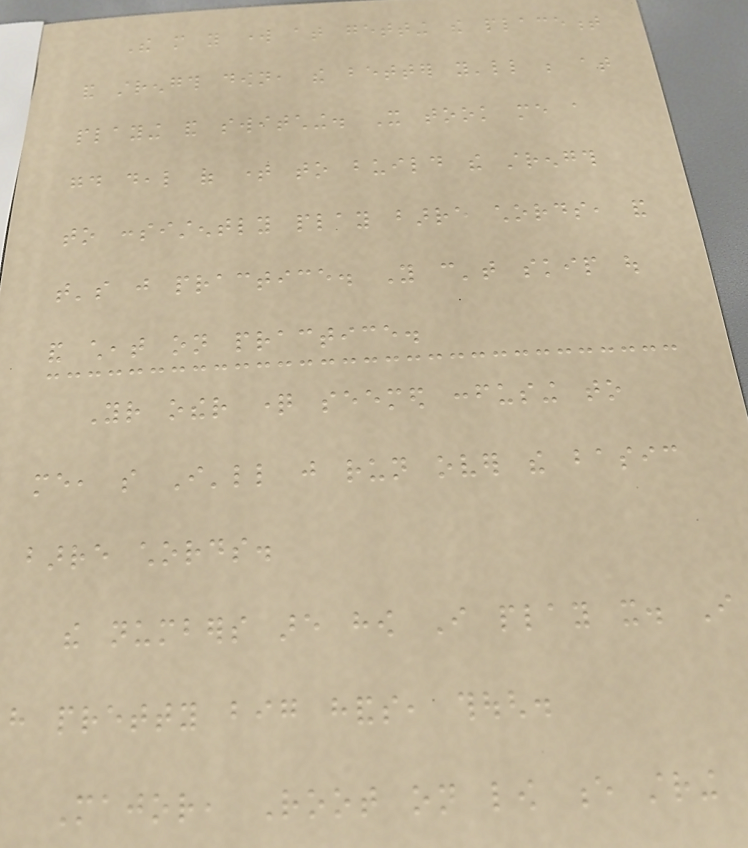The more you work at getting the placement
and strength down, the better you'll be at
playing and switching. It took me a
good deal of time to build the strength
to consistently play barre chords, and
that's just practice. You can't skip out
and cheat on practice.
Your other question seemed confusing to
me, so I'll just run over the basic
barre chords.
the numbers are how I play it. I
have pretty big hands, though.
Major, Root on low e string
